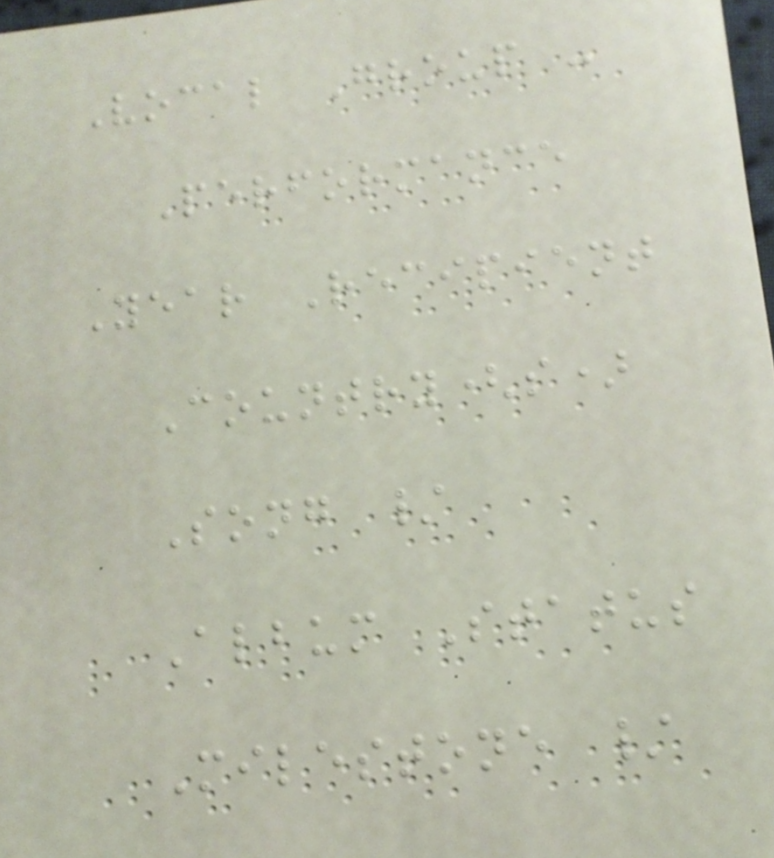Vocal Group -
Performance
Year Recipient
Country(s)
Song /
Album Status
Milestone /
